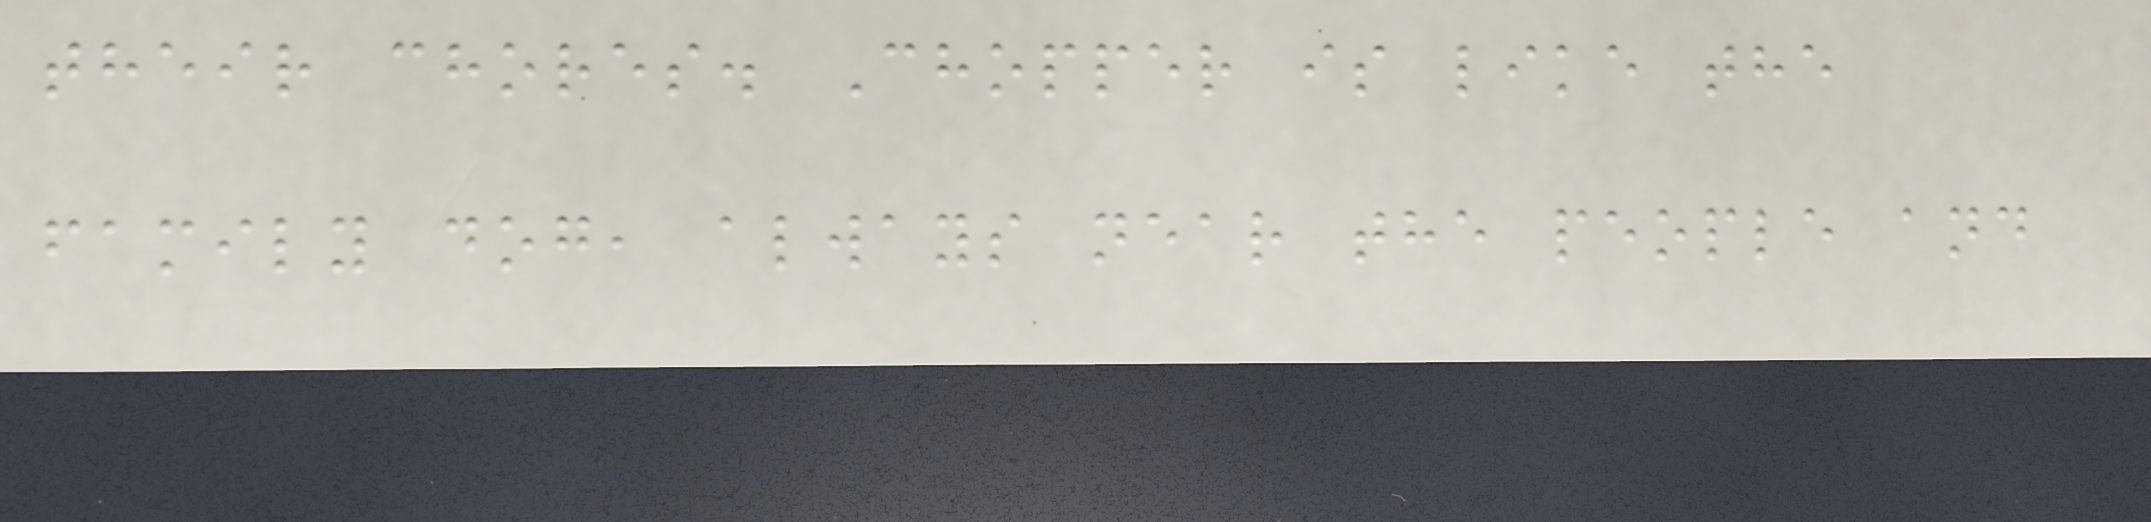their chores. Chopper is like the
family dog, always near the people and
